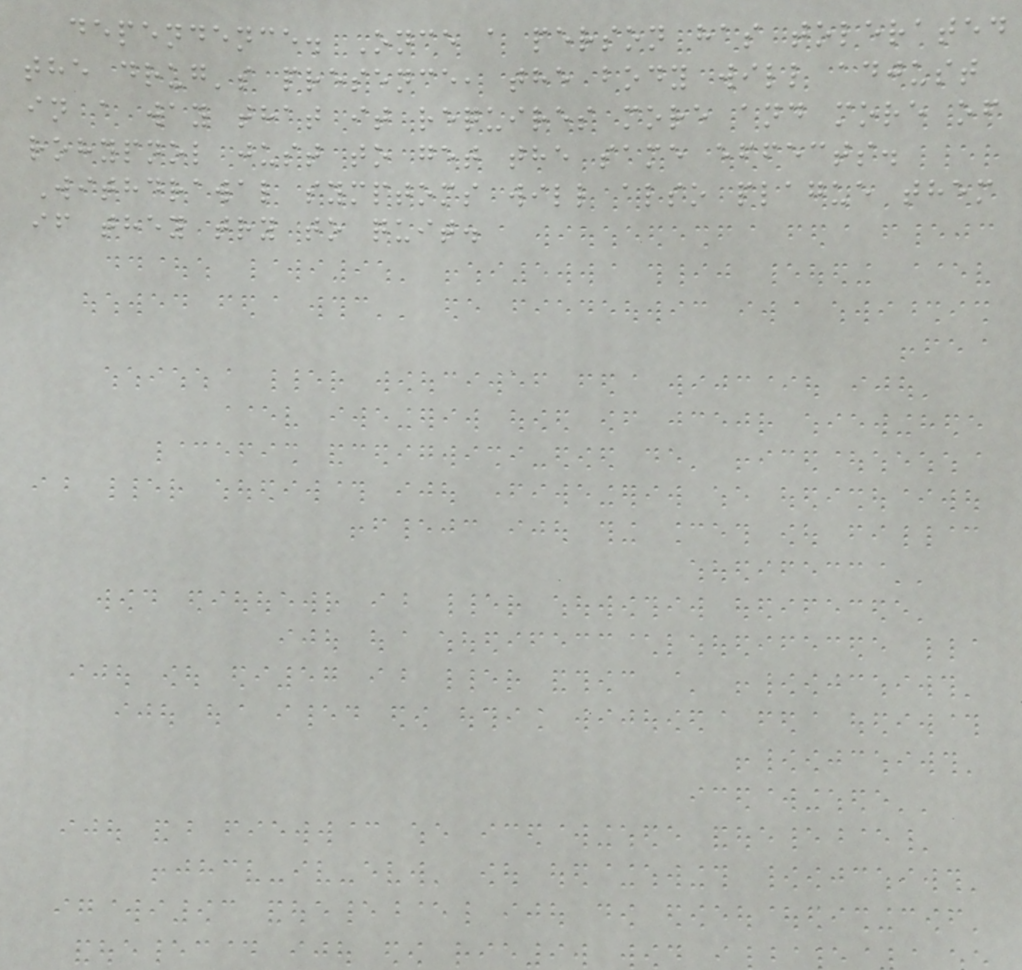dependence. Once a person has tolerated
the drug's presence, the body will adjust
in a way that it requires more and more of
rohypnol just to get the same effects.
Withdrawal symptoms will also plague them
if they try to quit.
